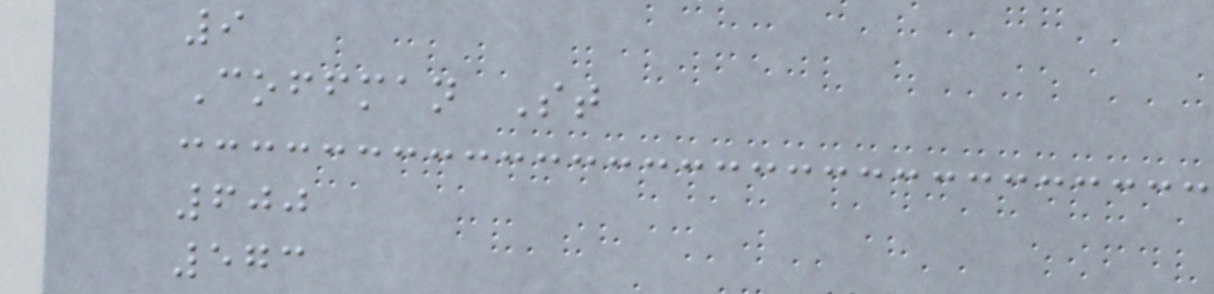9
Coffman St
600
573
